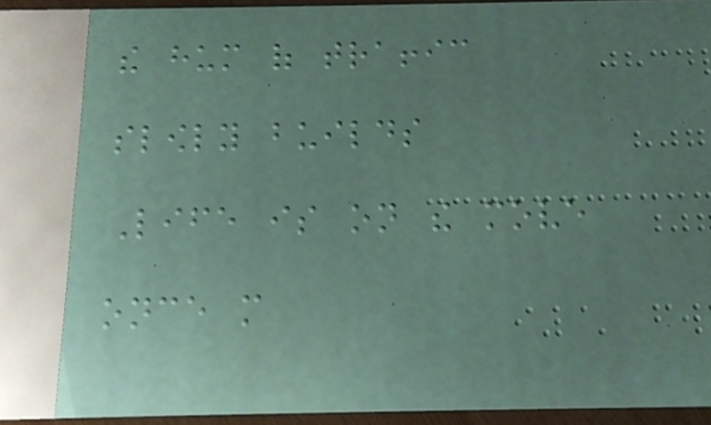the hum of traffic
slowly builds
Life is on the move
once more
